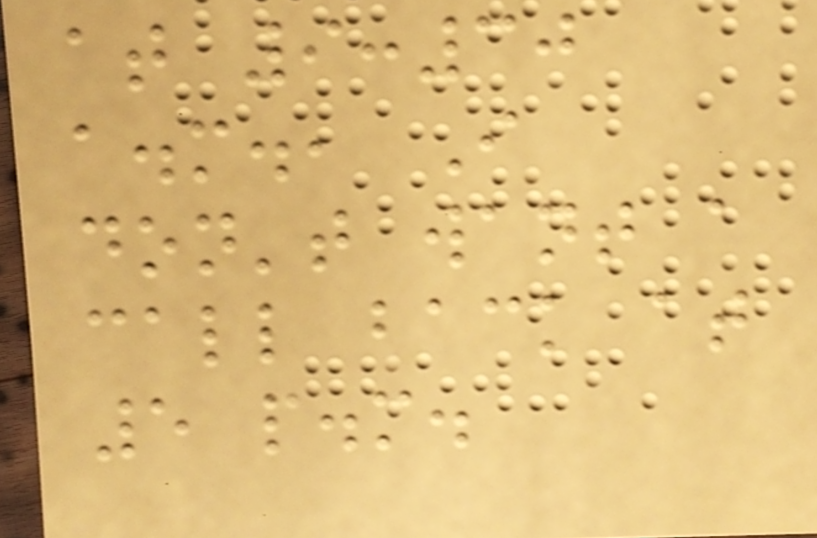at 9:30
a.m., I
don't want a
call back at
5 p.m.
